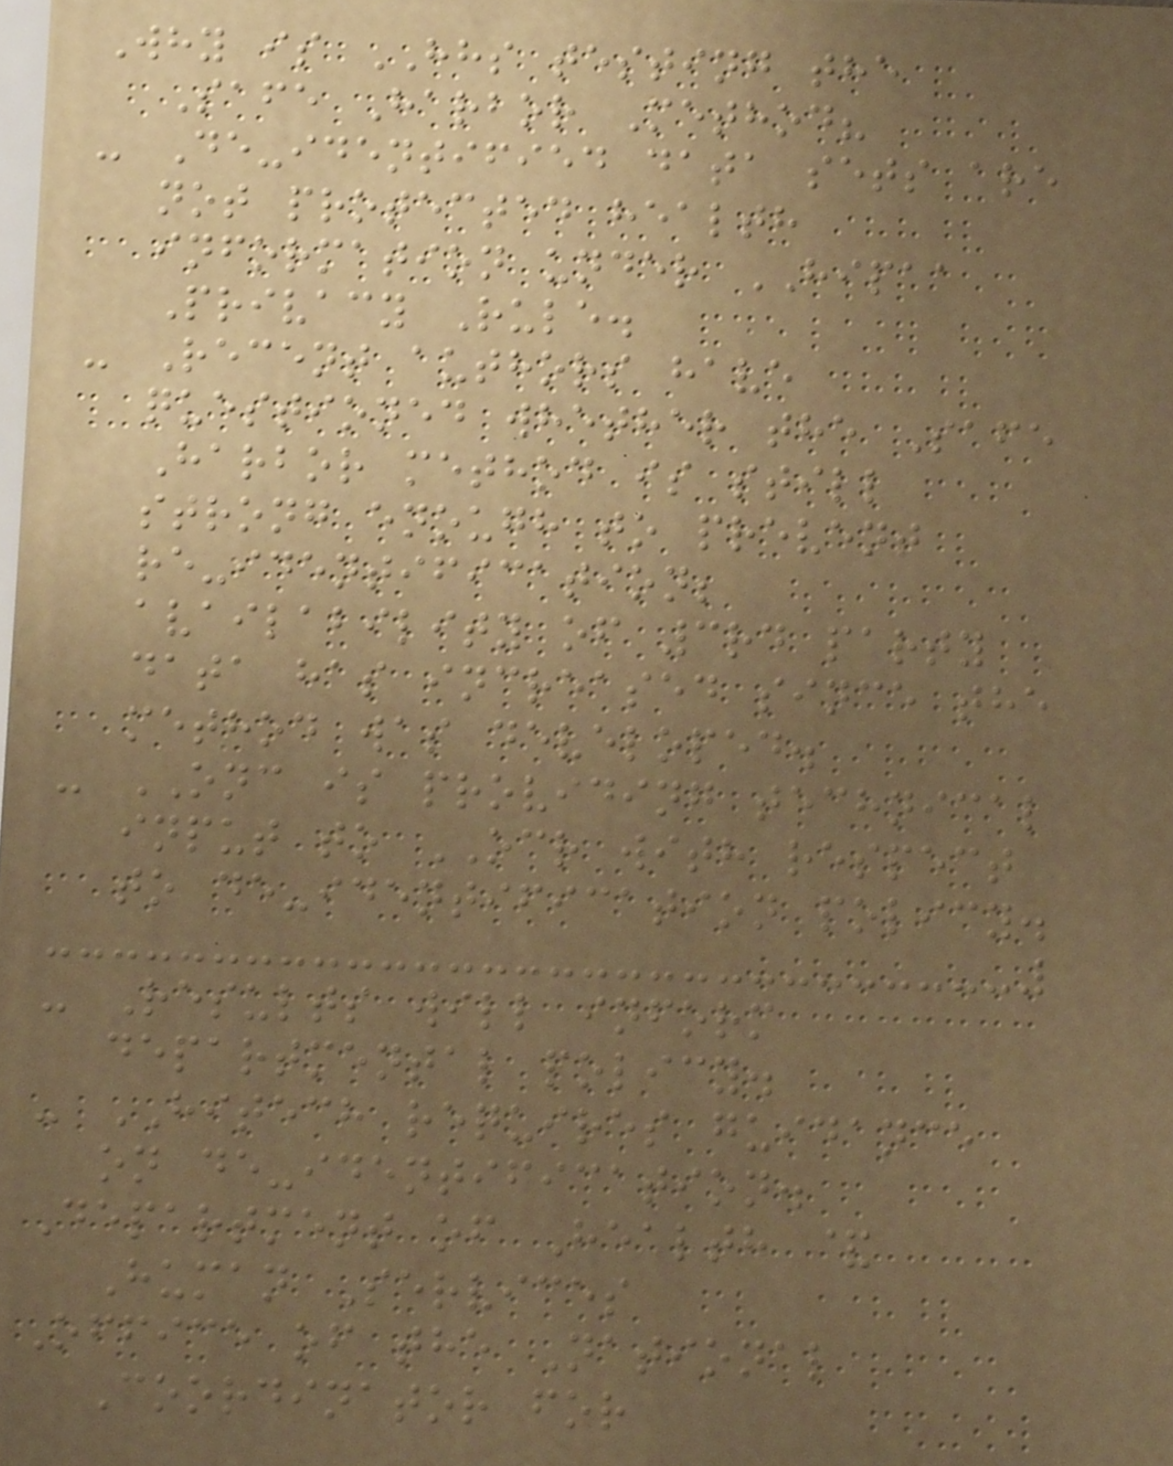Why is HHS testing the
Safe Harbor Method?
- De-identified data sets are
not protected health
information under HIPAA
Privacy Rule.
- Recent authors have
questioned whether the Safe
Harbor method is still
strong enough to prevent
re-identification;
availability of 3rd party
data has increased since the
method was developed.
- ONC is providing technical
input to OCR with respect
to de-identification policy.
- Results will inform
departmental policy.
- HITECH requires guidance
on de-identification.
Department of Health &
Human Services
Office of the National
Coordinator for
